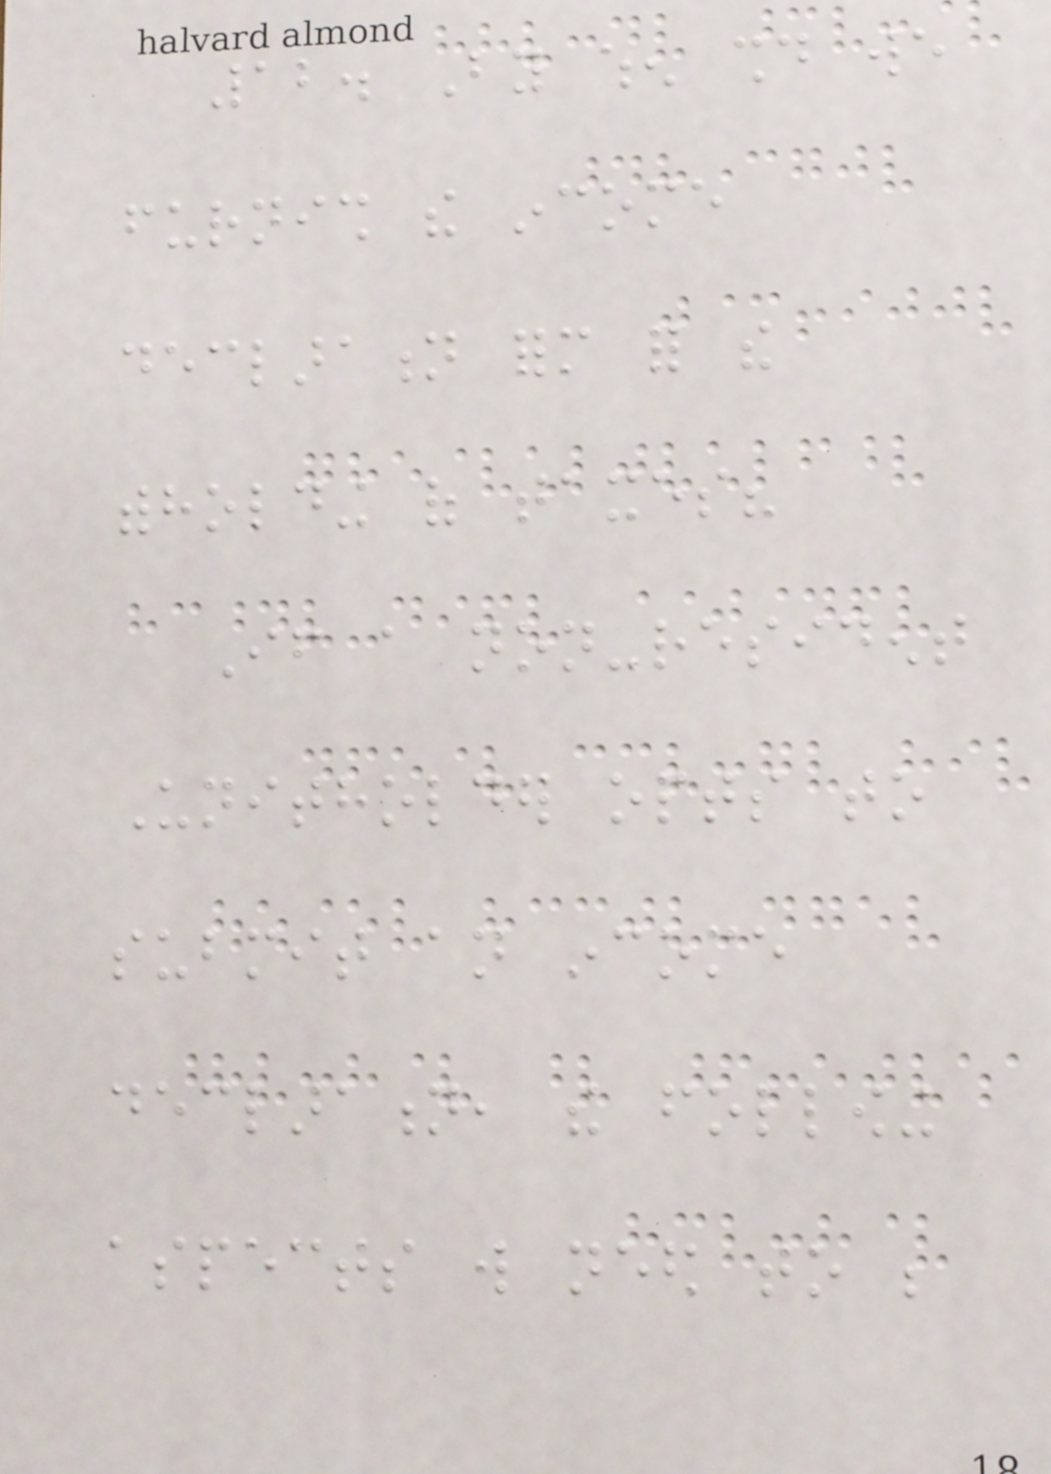12. By when should we
furnish the income
declaration form for the
withholding of taxes?
If a non-resident
Unitholder opts to
submit an income
declaration, the following
aspects will need to be
